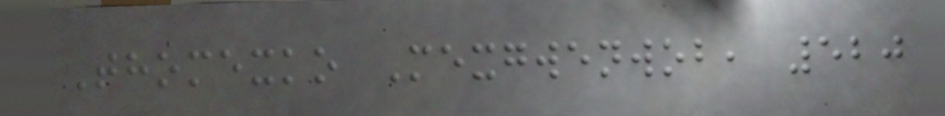Thomexko Mexgwenwob, 520
